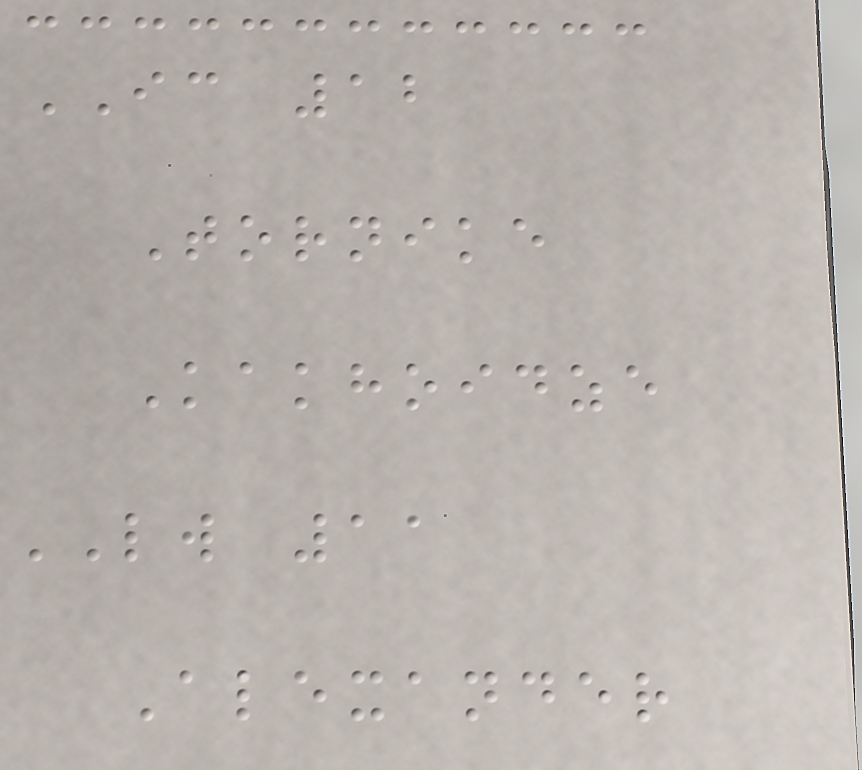IC 12
Tornike
Kakhoidze
LW 11
Alexander
